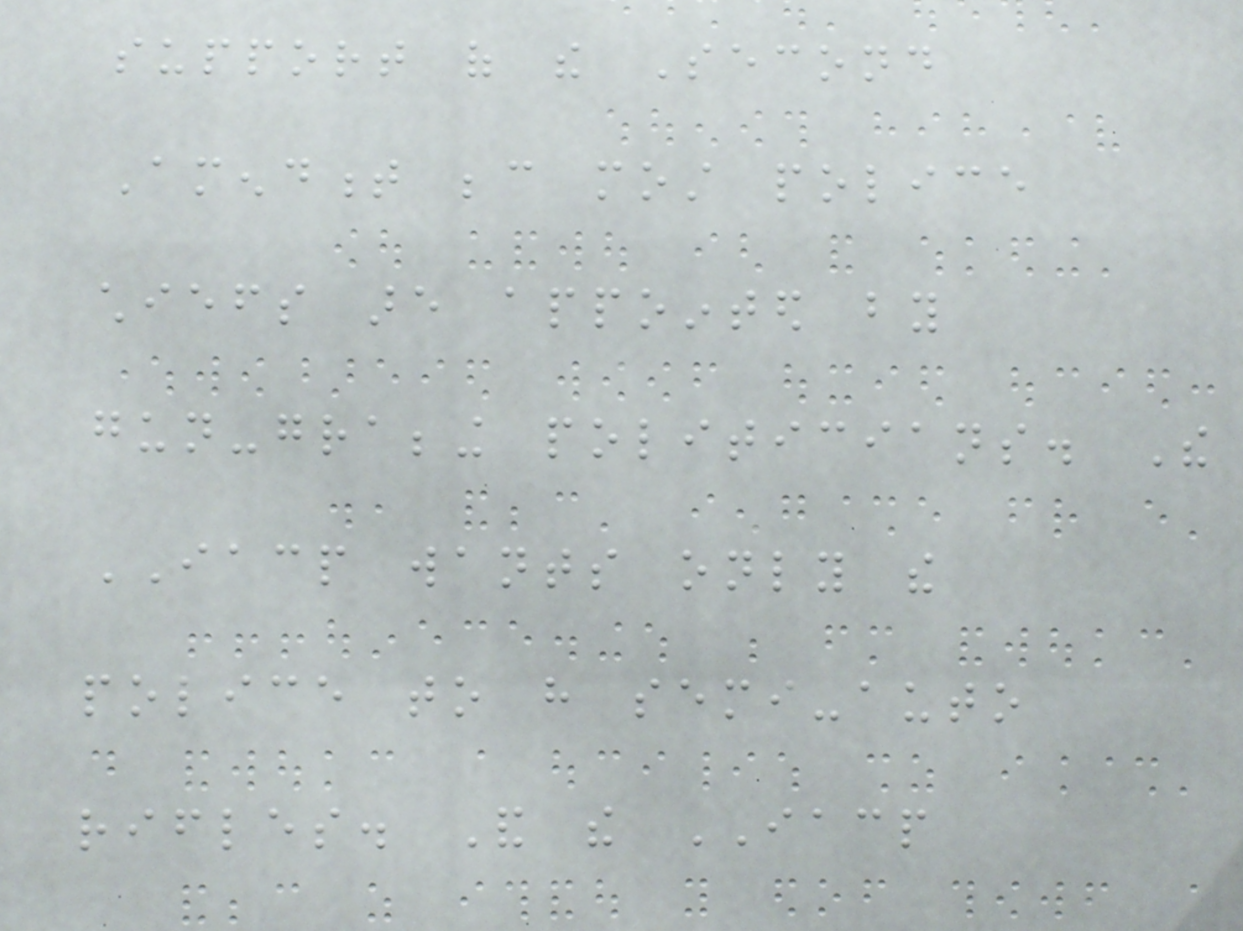support of the Second
Amendment because most police
chiefs are appointed by
gun-grabbing politicians. The
IACP wants only the
police to have semi-auto
rifles. And the IACP
